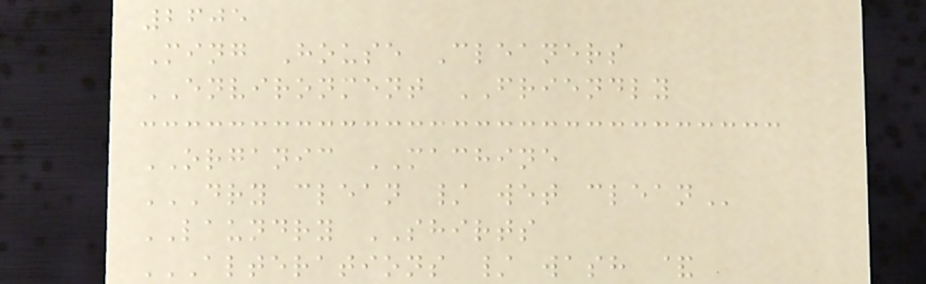2605
Ming House Cleaners
ENVIRONMENT FRIENDLY
ORGANIC MACHINE
DRY CLEAN / WET CLEAN
LAUNDRY SHIRTS
ALTERATIONS / WASH &
